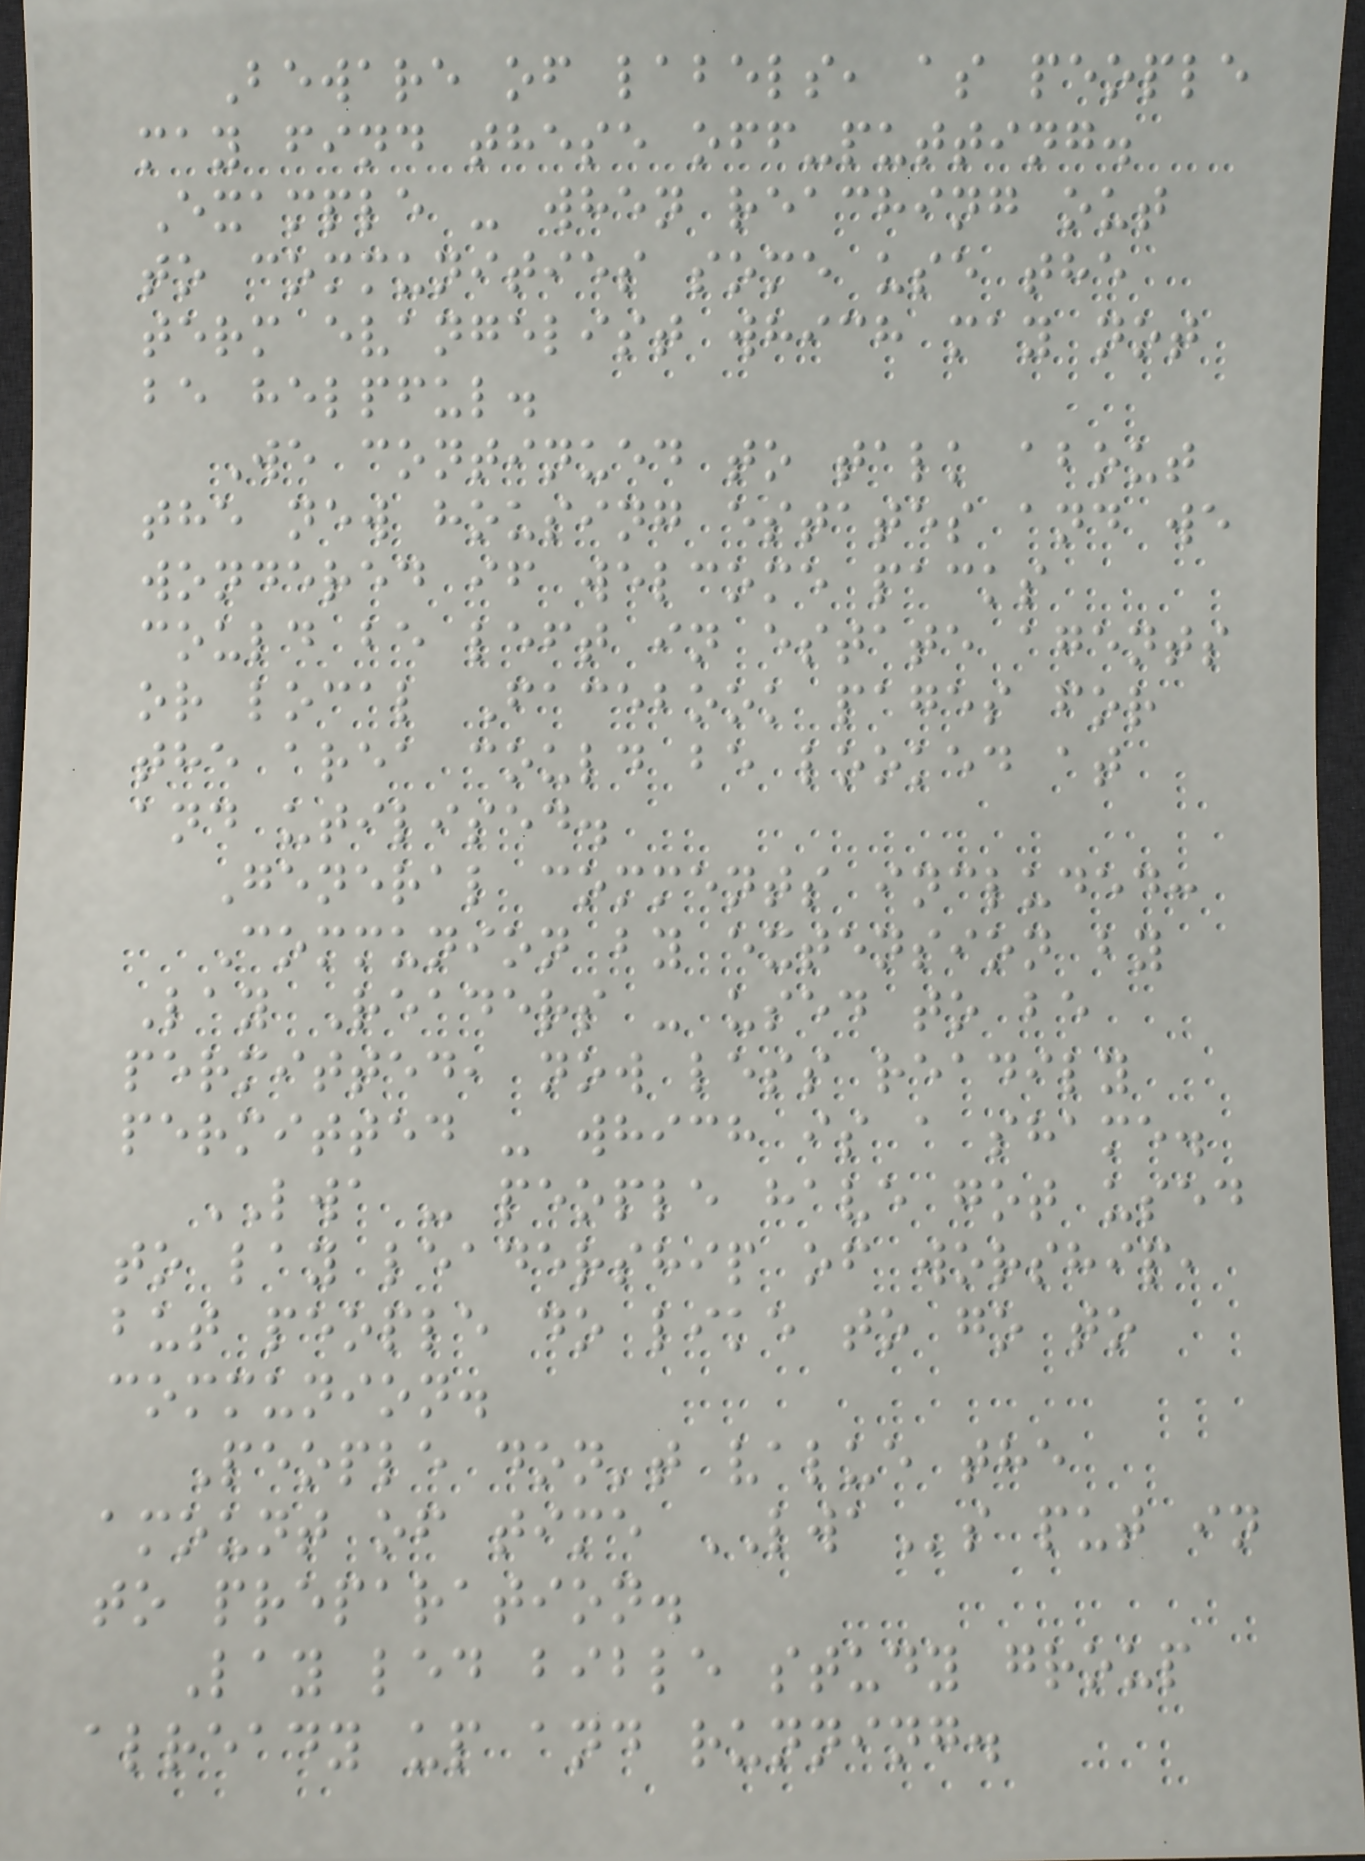Beware of labels, as people
may find these off-putting.
Example - when reaching out
to communities some use the
term evangelist which may not
be helpful.
We continued to talk about
the new housing estates and we
wondered if welcome packs
could be left in estate agents
or local Facebook pages for
the area could be looked at
and utilised.
General comments included:
Communion by extension by
Lay Readers - used to be
permitted, now less readily
permitted - which is a shame.
LWA - people have got used
to lay leadership of worship,
but people do like to go to
communion.
People don't value the
amount of time LWAs put in
to preparation.
Lay led bible study group
already up and running.
